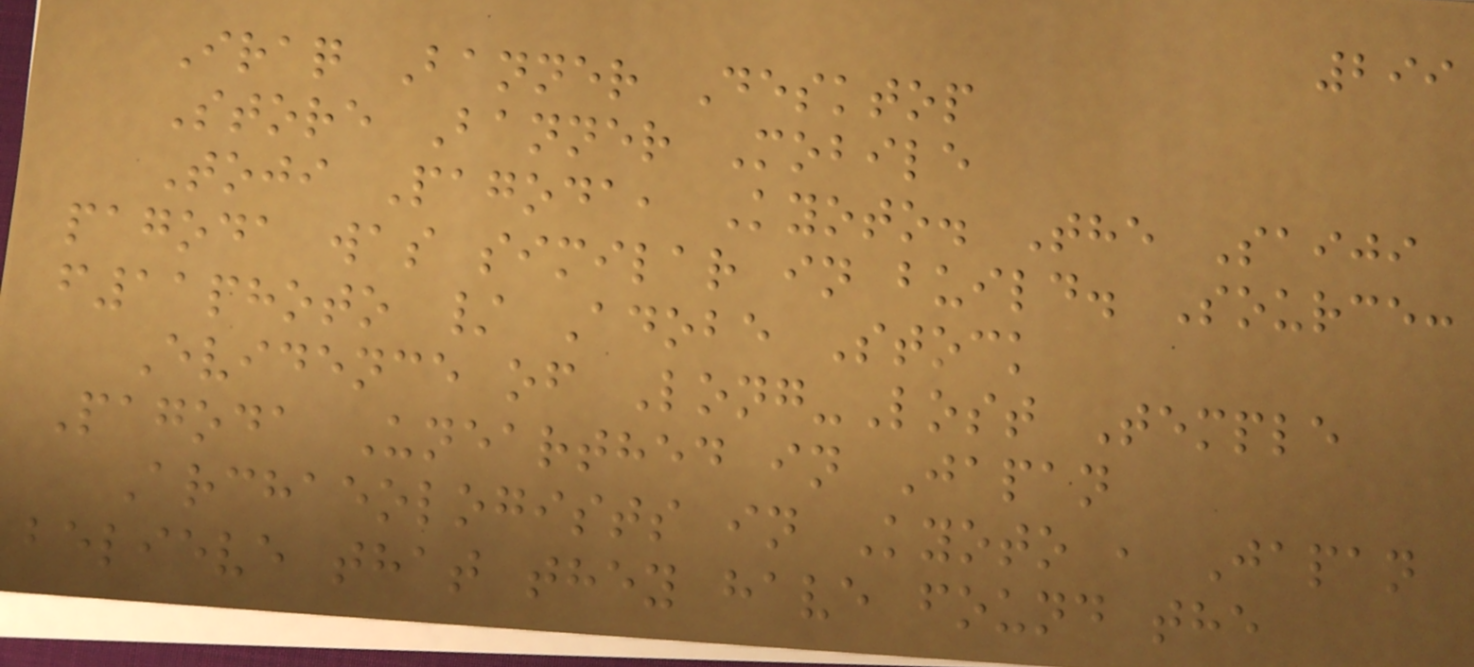299
Iraq Banner Desktop
Store Banner Mobile
Toji Pagoda, Kyoto. The Saiji
pagoda was similar in build. Source:
f11photo / Adobe Stock
Evidence of Long-Lost Temple
Pagoda Unearthed in Japan
Archaeologists in Kyoto , Japan
believe that they have found the
